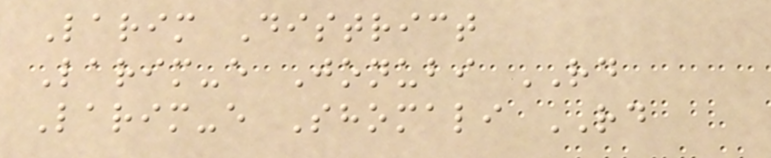Larim District
Larim-e Jonubi RD
Larim-e Shomali RD
